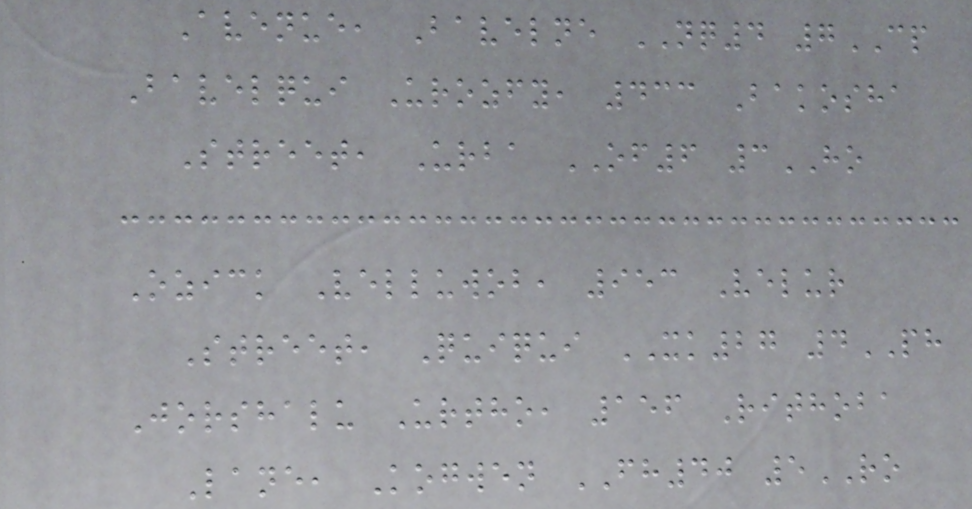Avenue, Bavelne NQ4 7CP
Bavelqui Urozfy, 433 Bakosha
Street, Urba OF6 3HO
Ozick Velluwob, 953 Velur
Street, Quiqui XK27 4PH
Jorshalu Urtho, 156 Rithoba
Lane, Kogwen FH40 5RO
